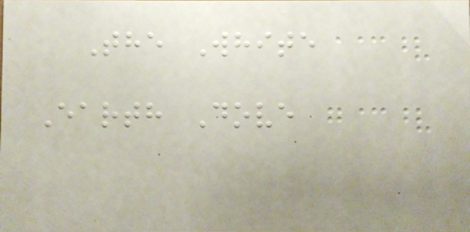The White
Earth Dove
